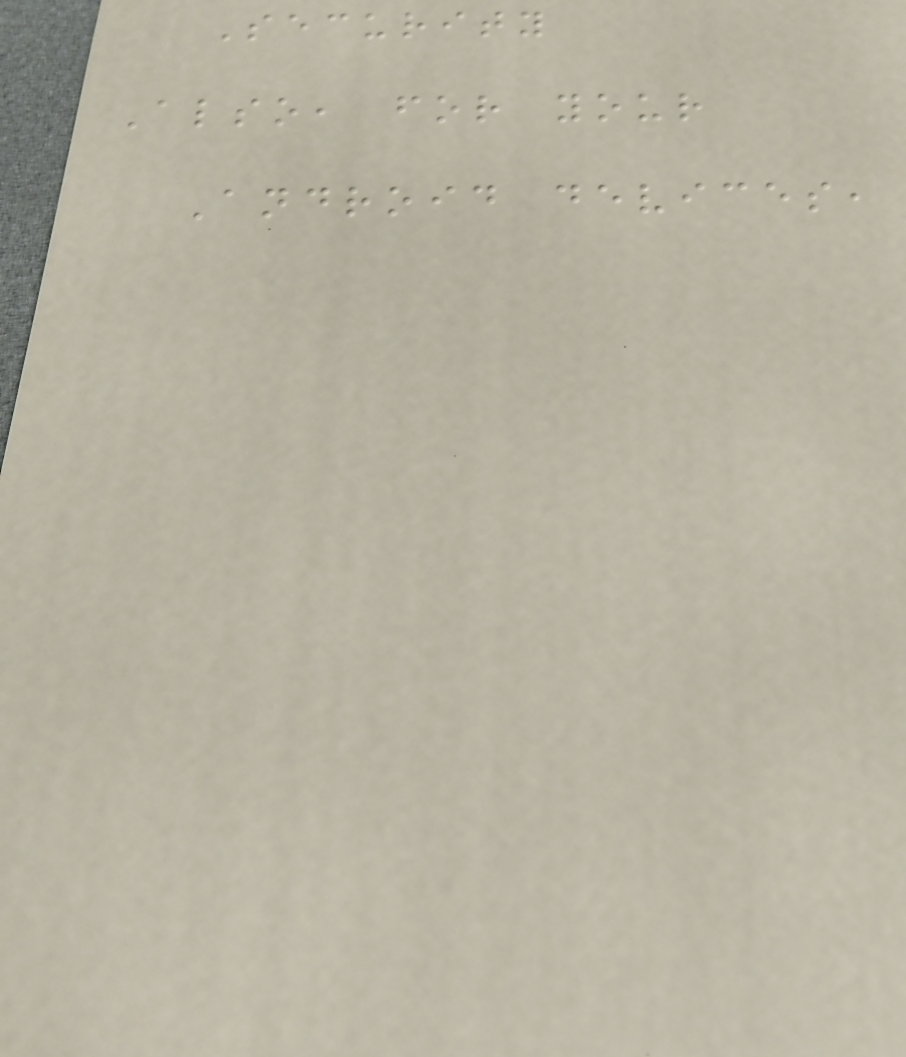Security
Also, for your
Android devices,
